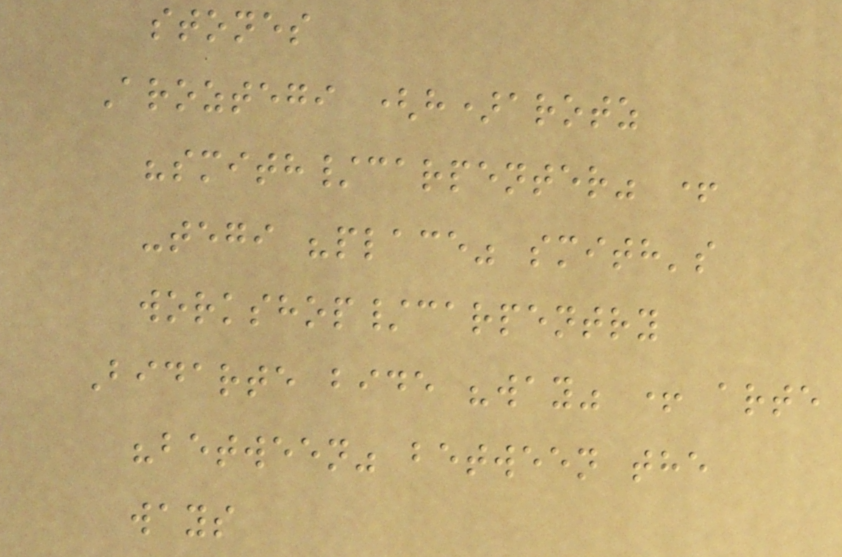stones
Aroztegi (h)arotz
"smith/carpenter" +
-tegi "place" smith's
workshop/carpentry
Bidarte bide "way" + arte
"between" between the
ways
